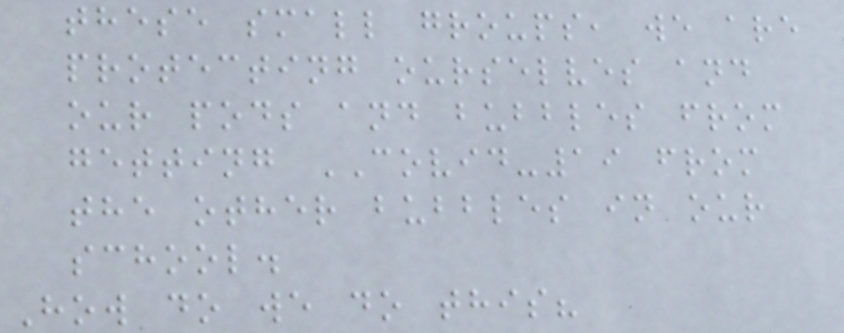these small groups, we are
protecting ourselves and
our pods and bubbles from
getting COVID-19 from
the other bubbles in our
school.
How do we do this?
